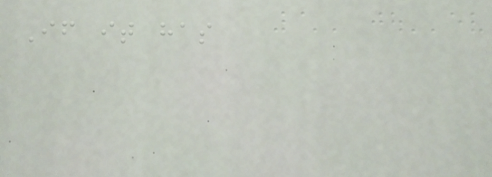If it has
